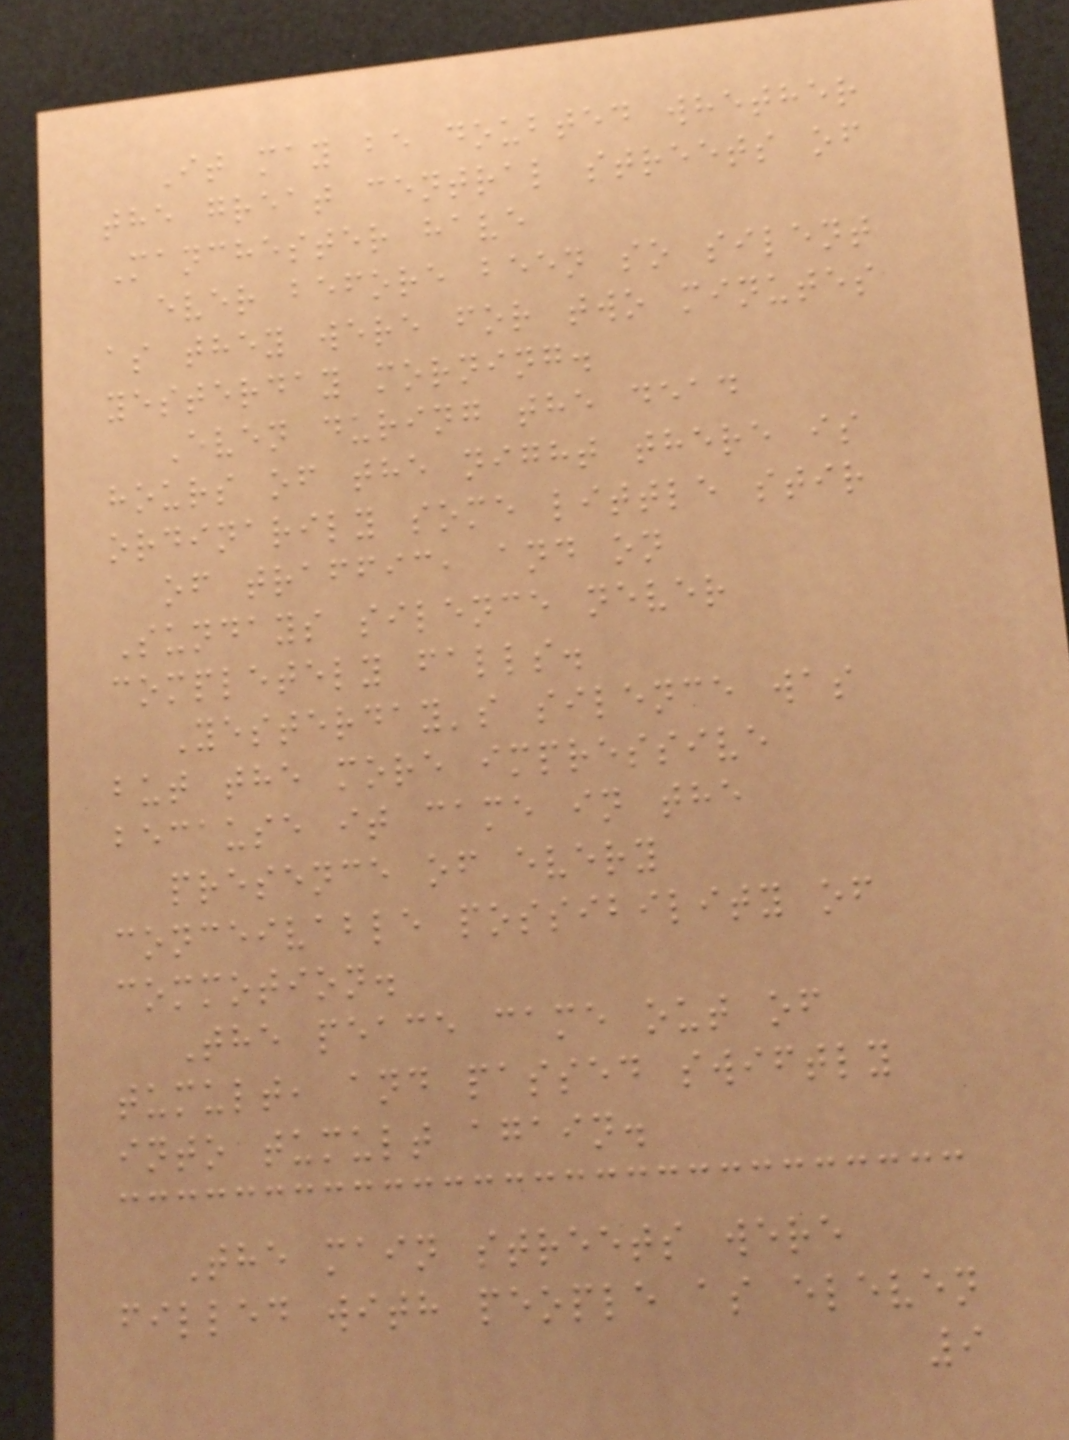It may be doubted whether
the great central streets of
Manchester have
ever before been so silent
as they were for two minutes
yesterday morning.
Even during the dead
hours of the night there is
ordinarily some little stir
of traffic, and on
Sundays silence never
completely falls.
Yesterday's silence was
but the more impressive
because it came in the
presence of every
conceivable possibility of
commotion.
The peace came out of
tumult, and passed swiftly
into tumult again.
The main streets were
filled with people as eleven
9
